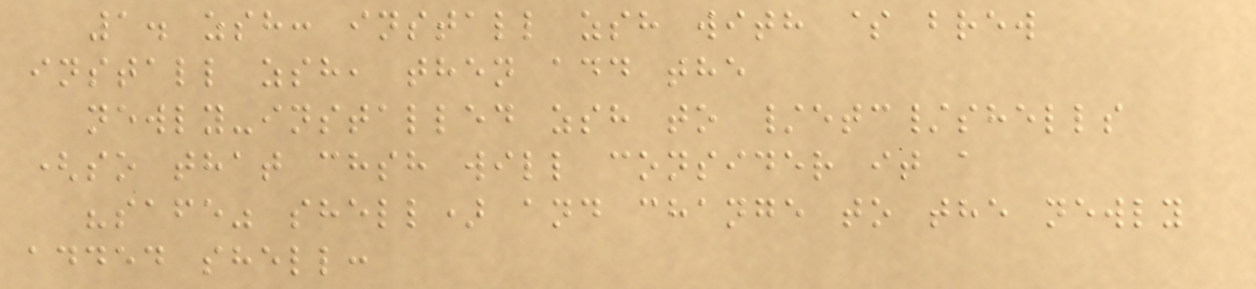1. zsh: install zsh with $ brew
install zsh, then add the
newly-installed zsh to /etc/shells
(so that chsh will consider it a
"safe" shell) and change to the newly
added shell:
